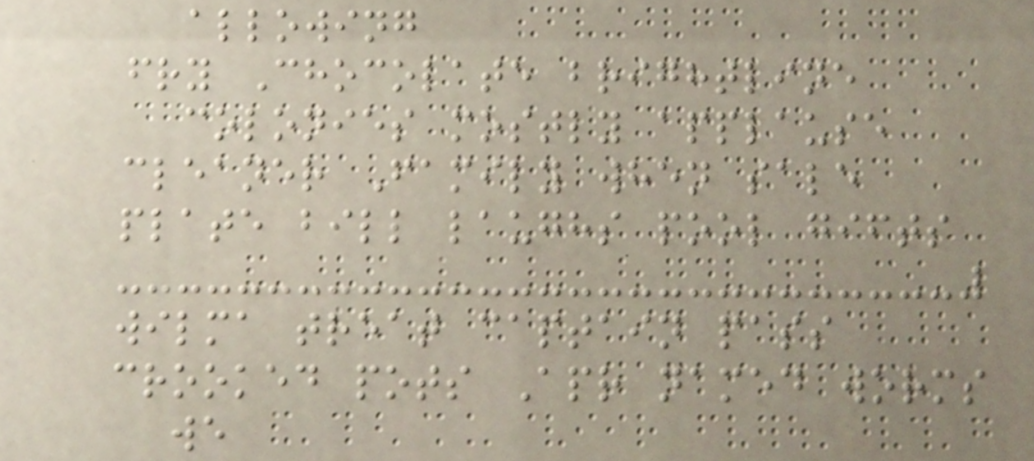allowing
fry Chocolate brightline
colonies mostly applause
cleaner Family when sale
plate bill laughs pool gifts
wilma treat captain pass
crooked pots Apr named worms
we
